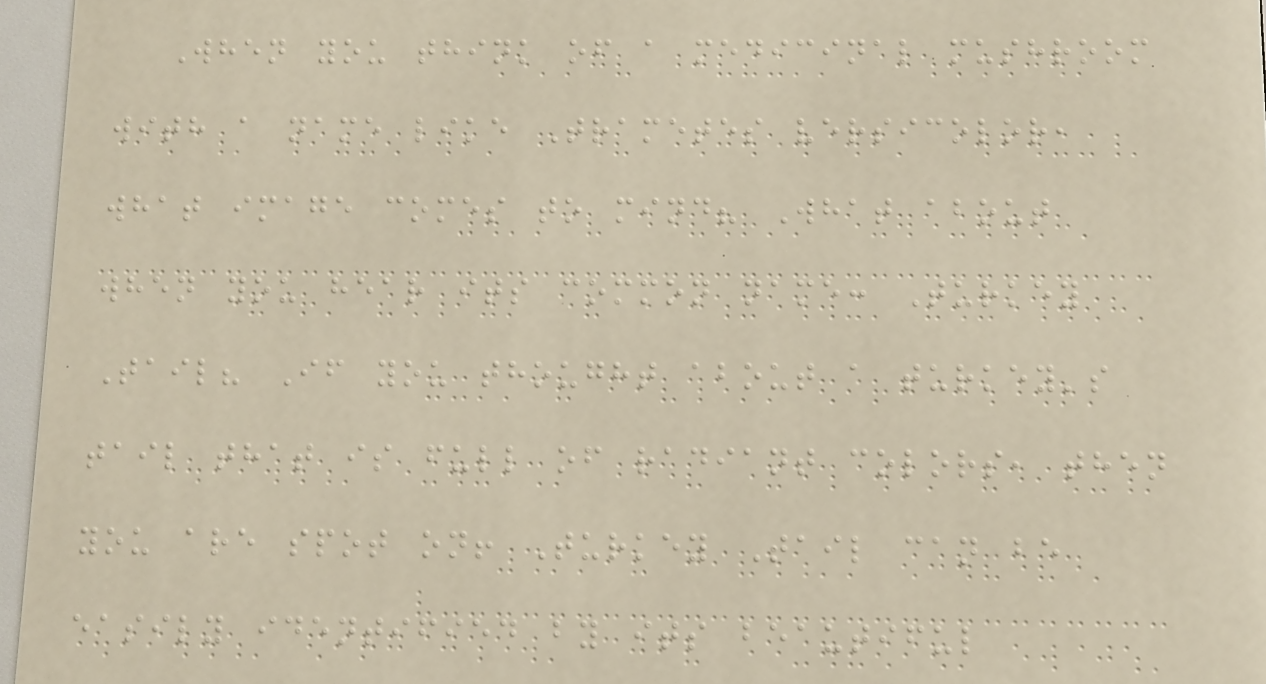When you think of a medicinal mushroom
with a name like Trametes versicolor,
what image comes to mind? What about
when you hear its common name: Turkey
Tail? If you thought about a turkey's
tail that is full of radiant colors, then
you are spot on! Turkey Tail can be
easily identified by its beautiful
